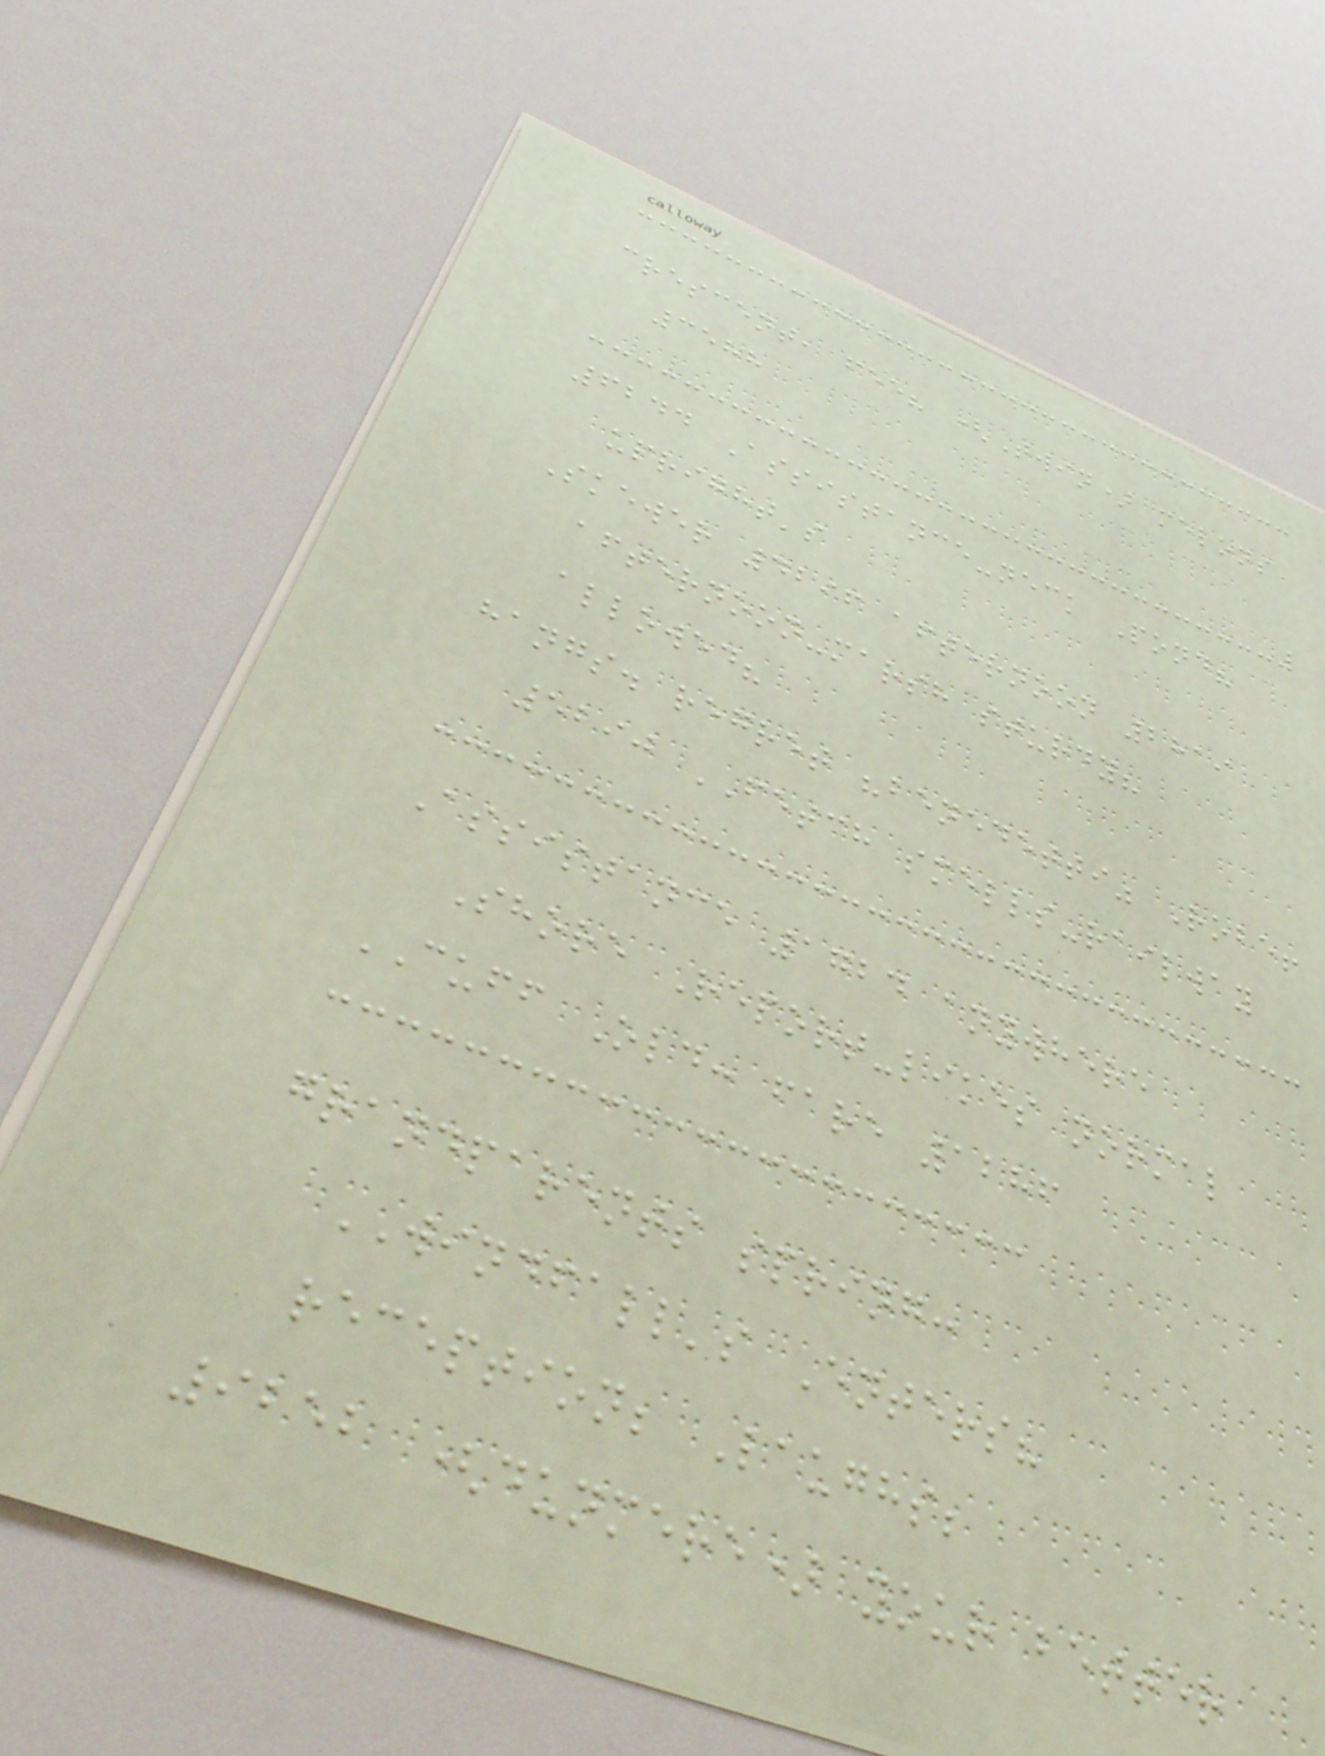crescent, fee? (Twin) melons
3588
6244 Assistance-neck Pond?
upright's
Skewer 4296 afternoon 2819
afternoon-marsh sturdy?
allowed?
hangs. regret "benedetti" Robe!
5290 FETCH smells-railway
Assistance 1724 anywhere
Shore Report-likes normal
CUFF Old: fare 1286
grandparents spring:
WINDFALL's Enters?
reception; Laughs;
9252 (dunmere) your better
